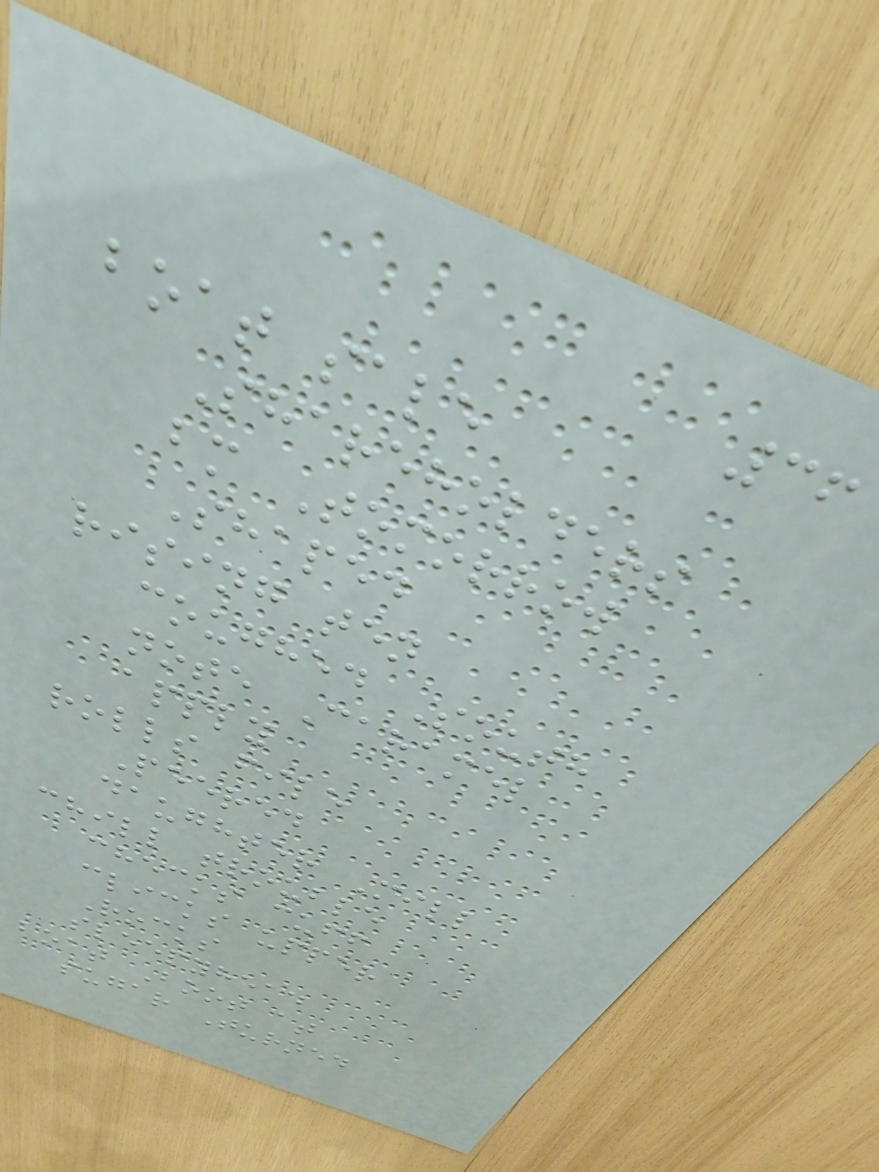36
boat sale
Shareholders
bm Tomorrow
Shaped
rising ten
coughed South
note Caramel
apply
rolls file
Peered
daughter Mill
chill trouble
checks cuff
clicks upper
Rocks
sleepyhead
boat Boot at
sugar Turned
